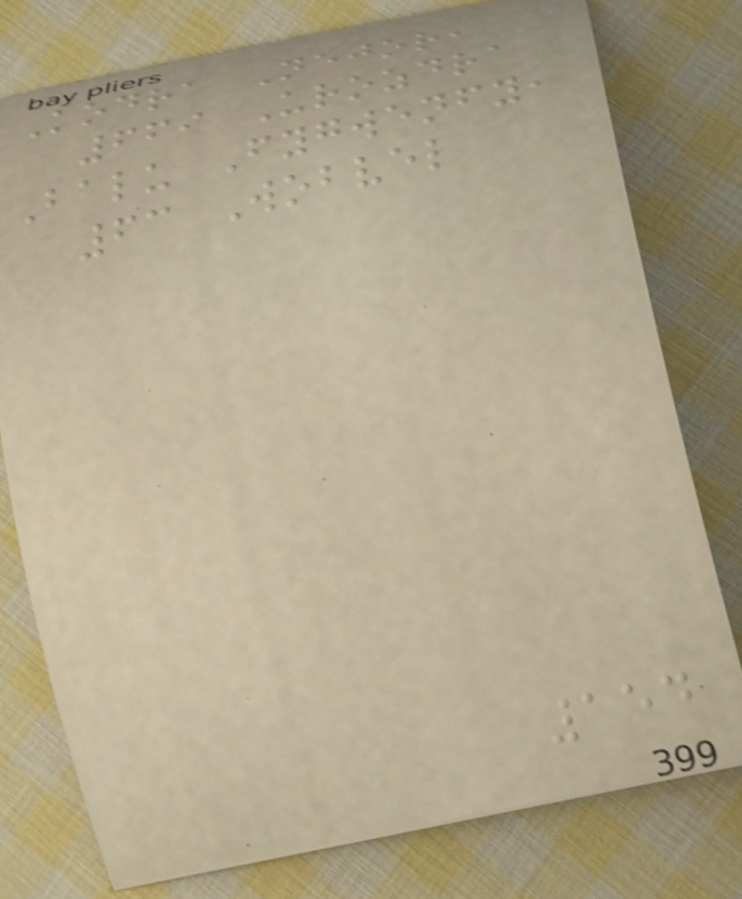Kodra Nejor,
669 Urozdra
Balu Fygwenfy,
63 Wobvel
154
